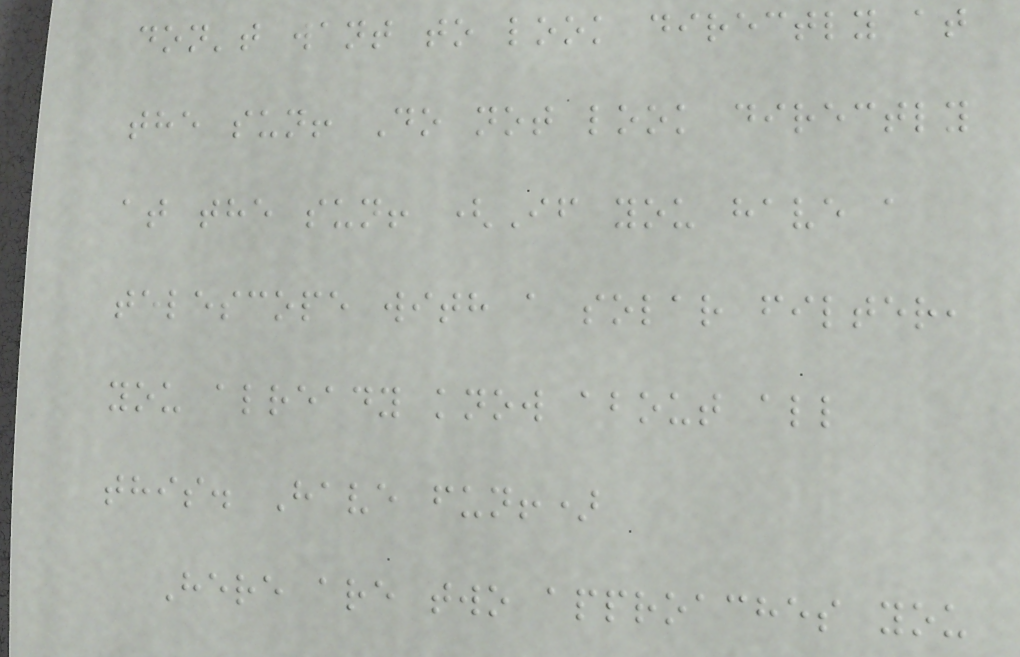don't want to look directly at
the sun! Do not look directly
at the sun! (If you have a
telescope with a solar filter,
you already know about all
this. Have fun!)
Here are two approaches you
